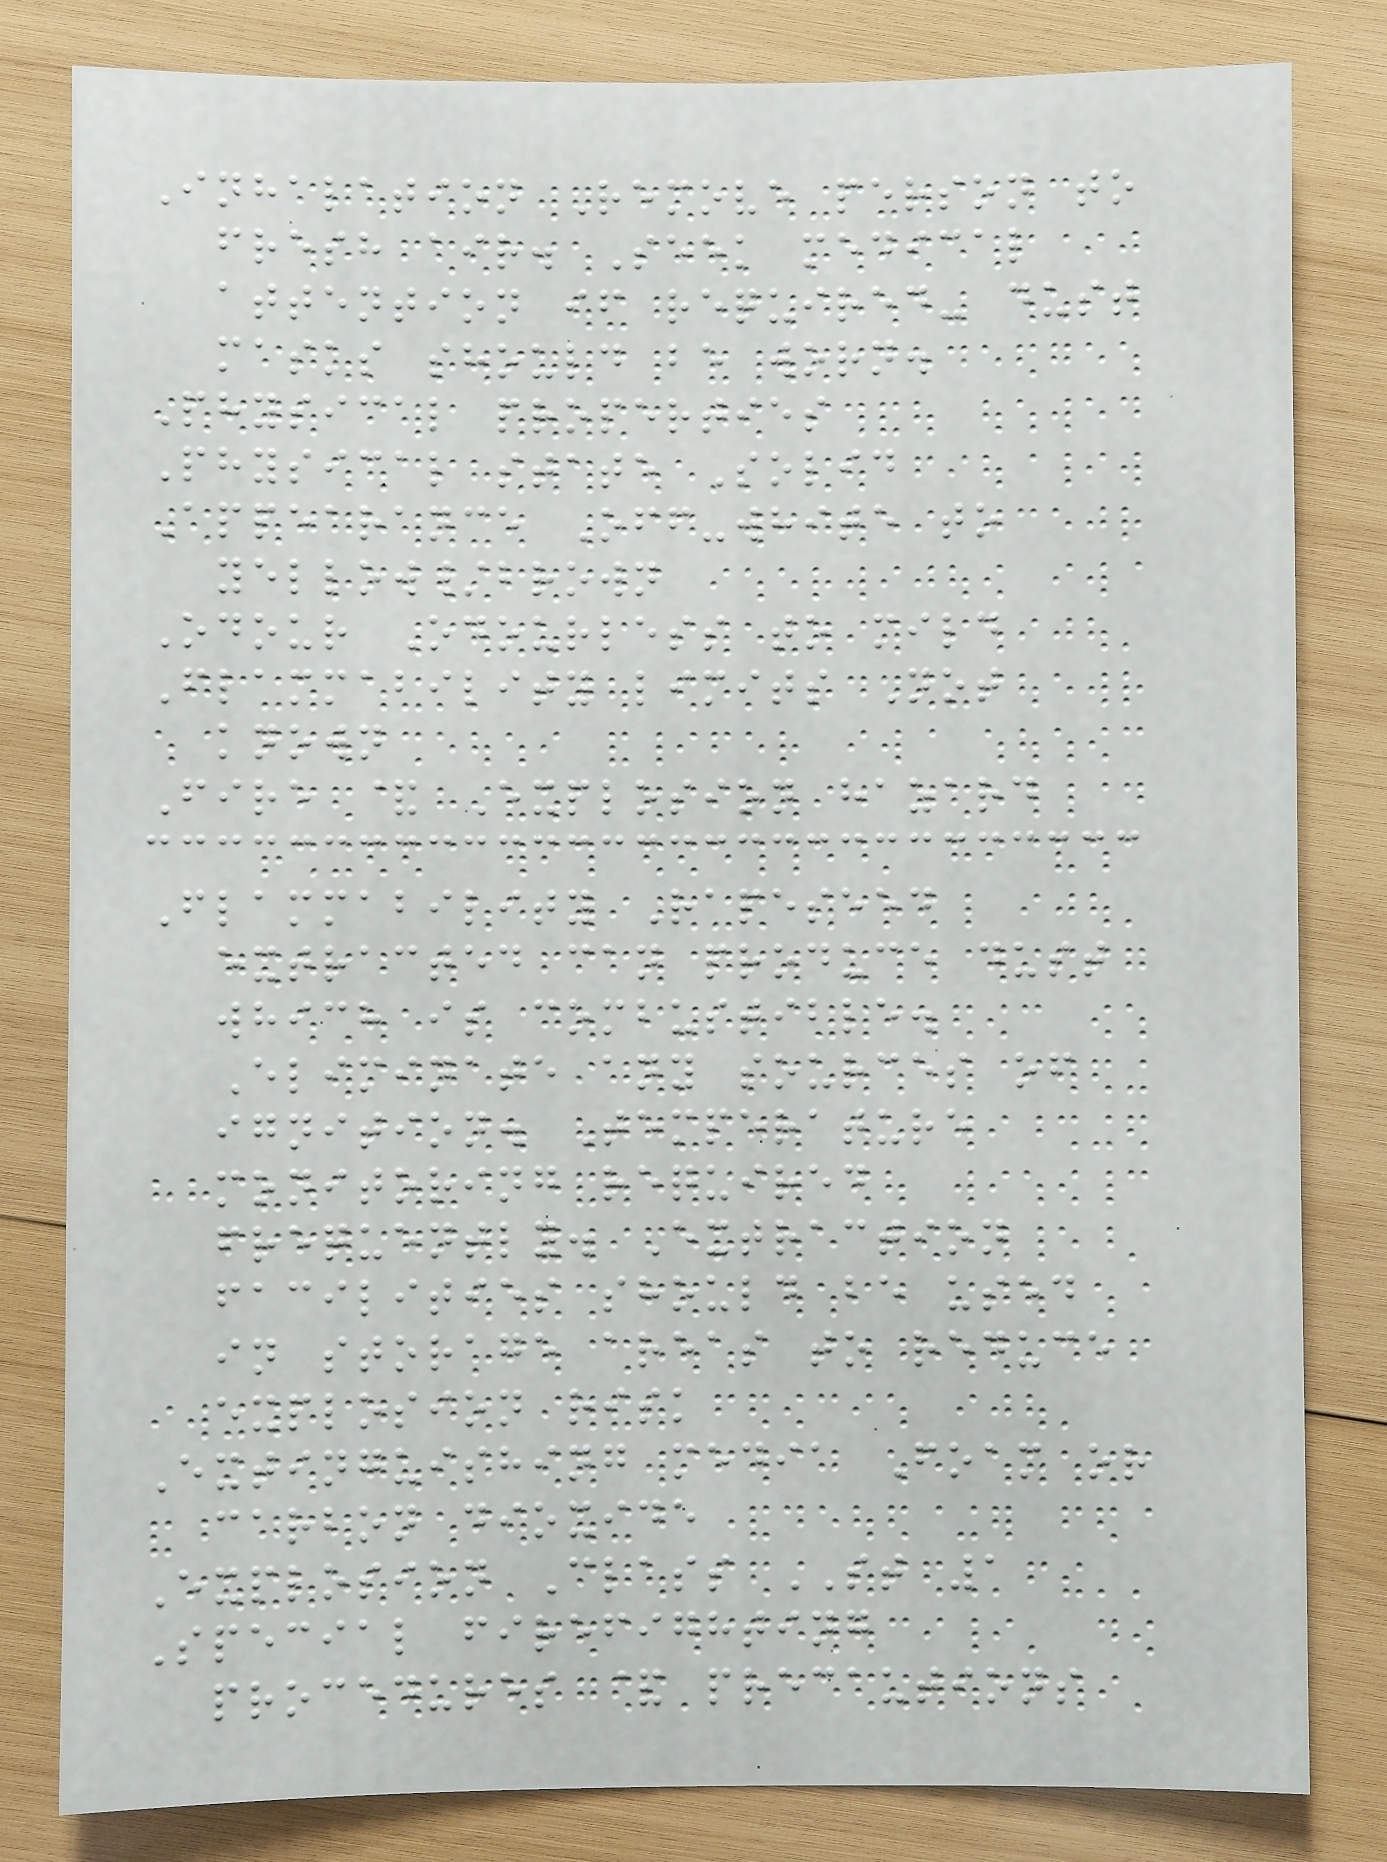Inhalation Remove person to
fresh air. Seek medical
attention if required- dust
masks should be worn.
Physical properties
Physical state Solid
Appearance Off-white to
yellow/brown
Odour Odourless to mild
Flammability limits Not
known
Fire & Explosion hazard
Flammability Rapeseed
extracted can produce dust
which is combustible.
Eliminate any sources of
ignition. Temperature
monitoring required
frequently. Extraction
facilities should be used
in storage areas to reduce
explosion risk
Extinguishing media Foam or
carbon dioxide
Explosion Class ST 1
Special firefighting
procedures & precautions
